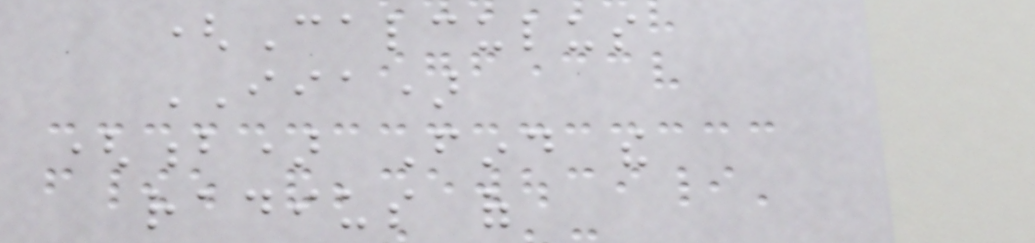(Calculus
IIA)
(b) Find the
radius of
